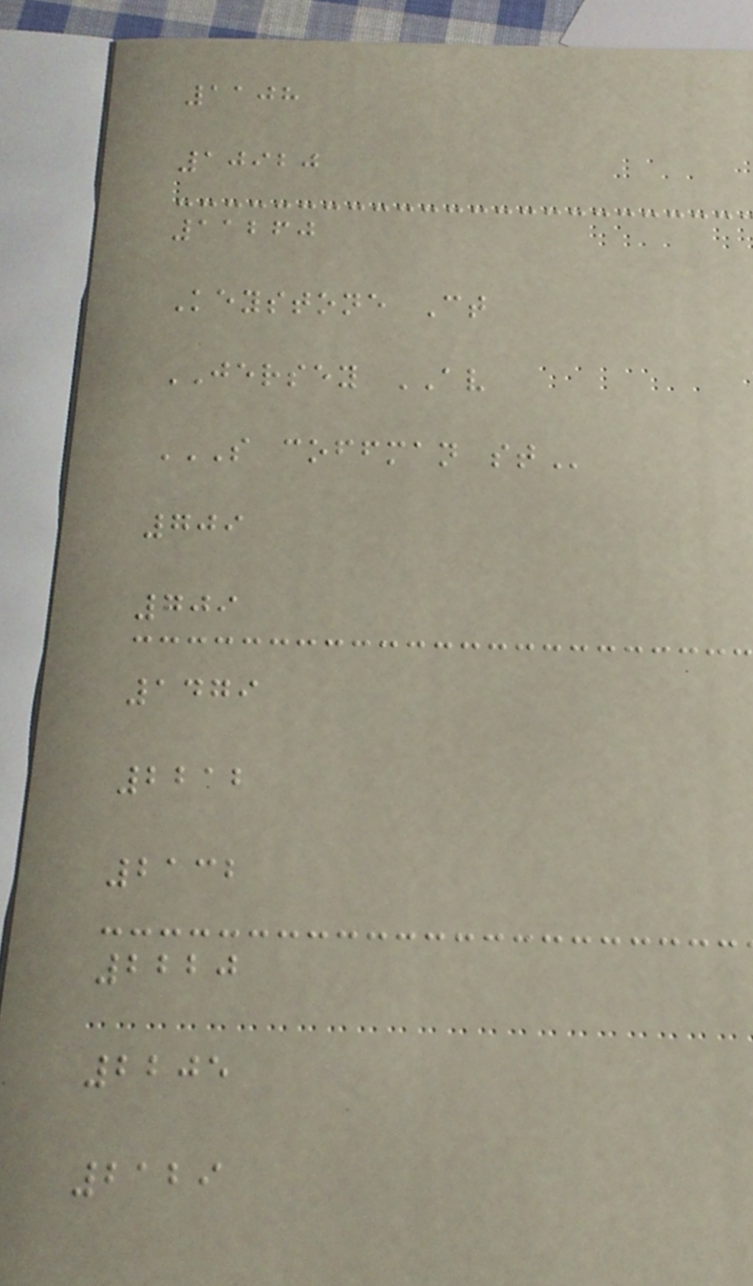1108
10920
11260
Keystone Ct
JERSEY AV
S COFFMAN ST
709
709
1479
2212
2132
2220
2205
2129
